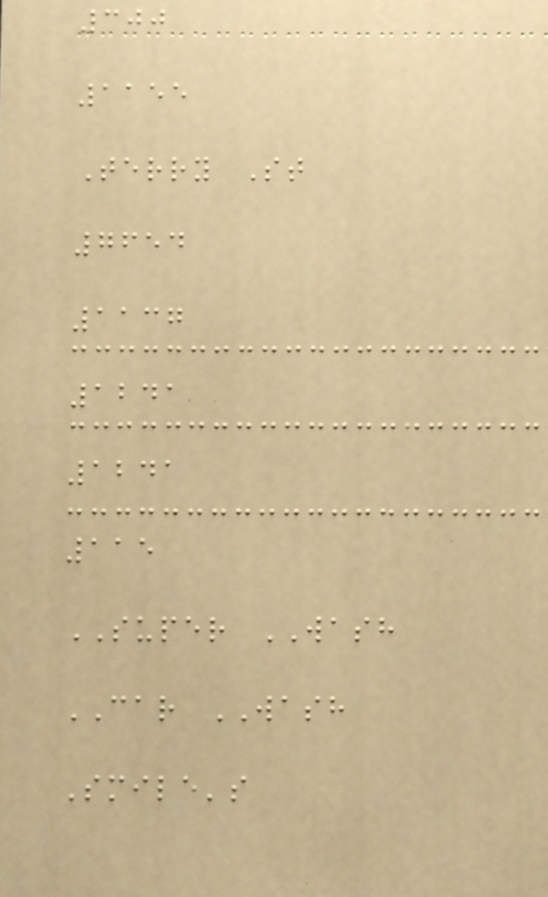300
1155
Terry St
7654
1137
1241
1241
115
SUPER WASH
CAR WASH
Smile's
